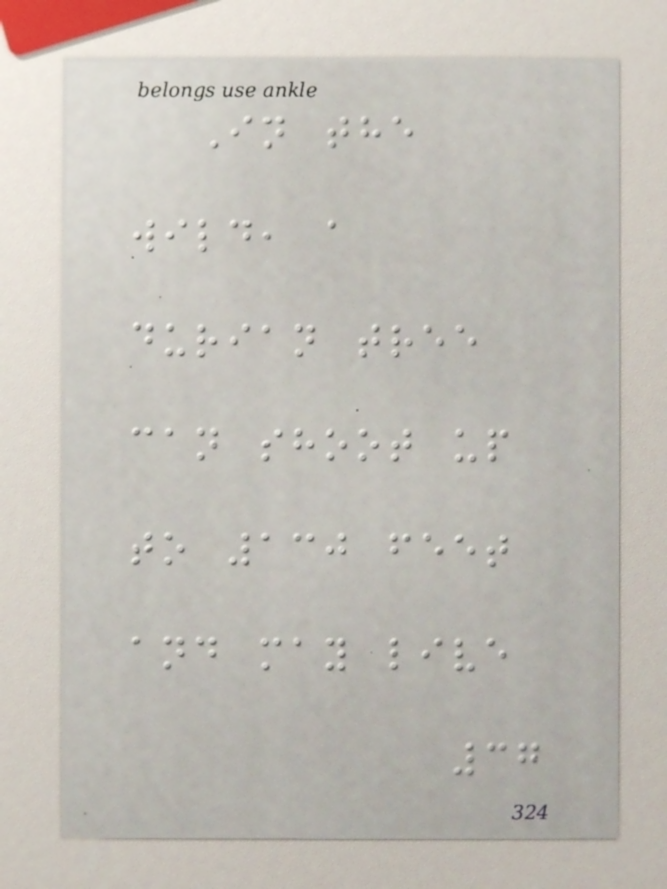In the
wild, a
durian tree
can shoot up
to 130 feet
and may live
37
